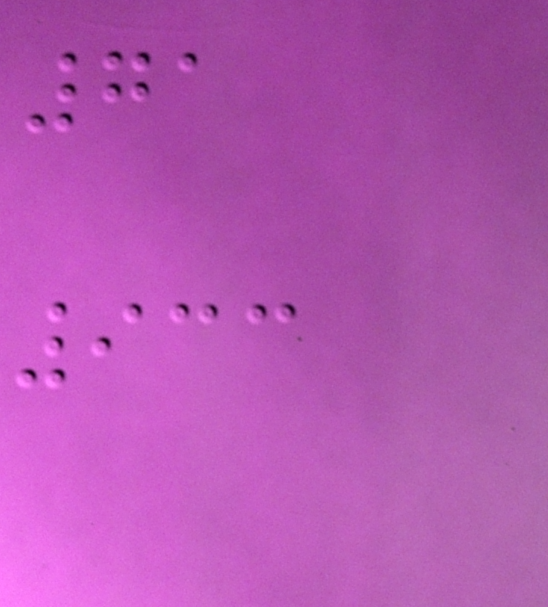71
933
